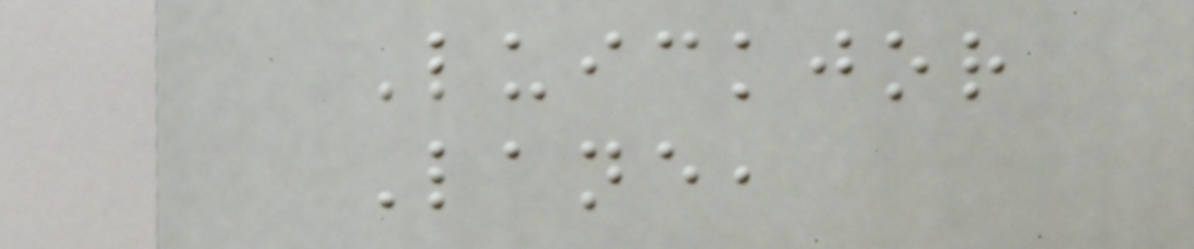Luickjor
Lane,
